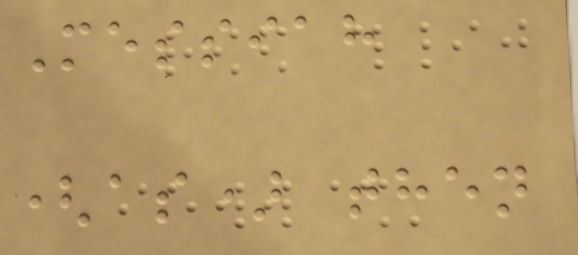Messiah
(as) then
